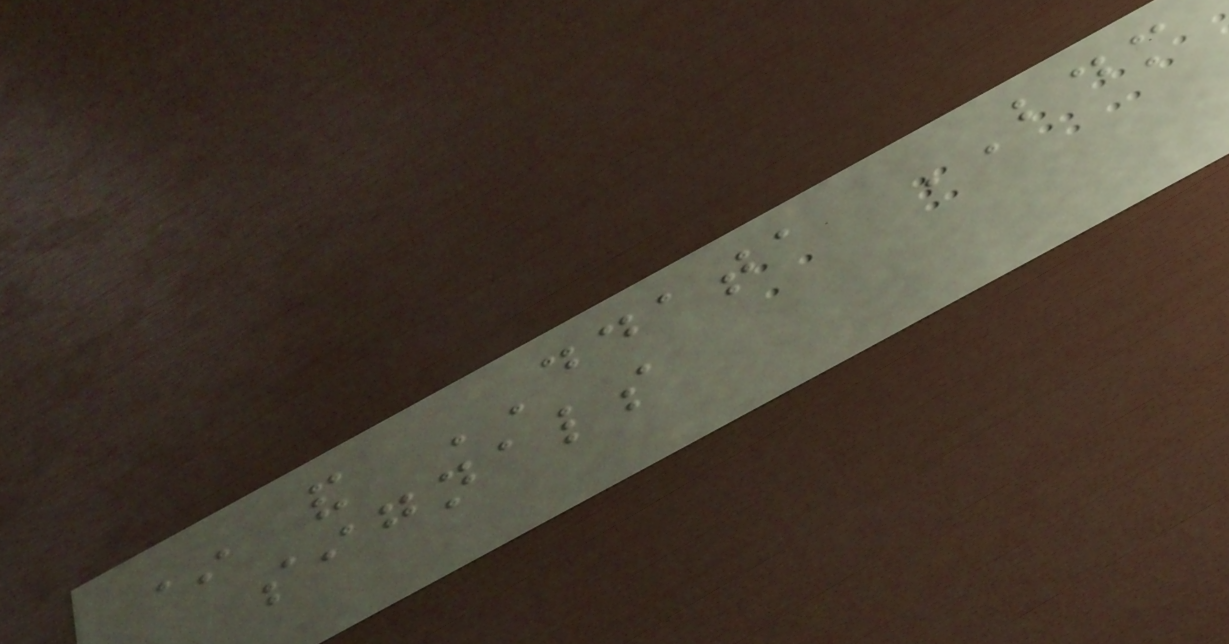* and DDATA BDM
signals
